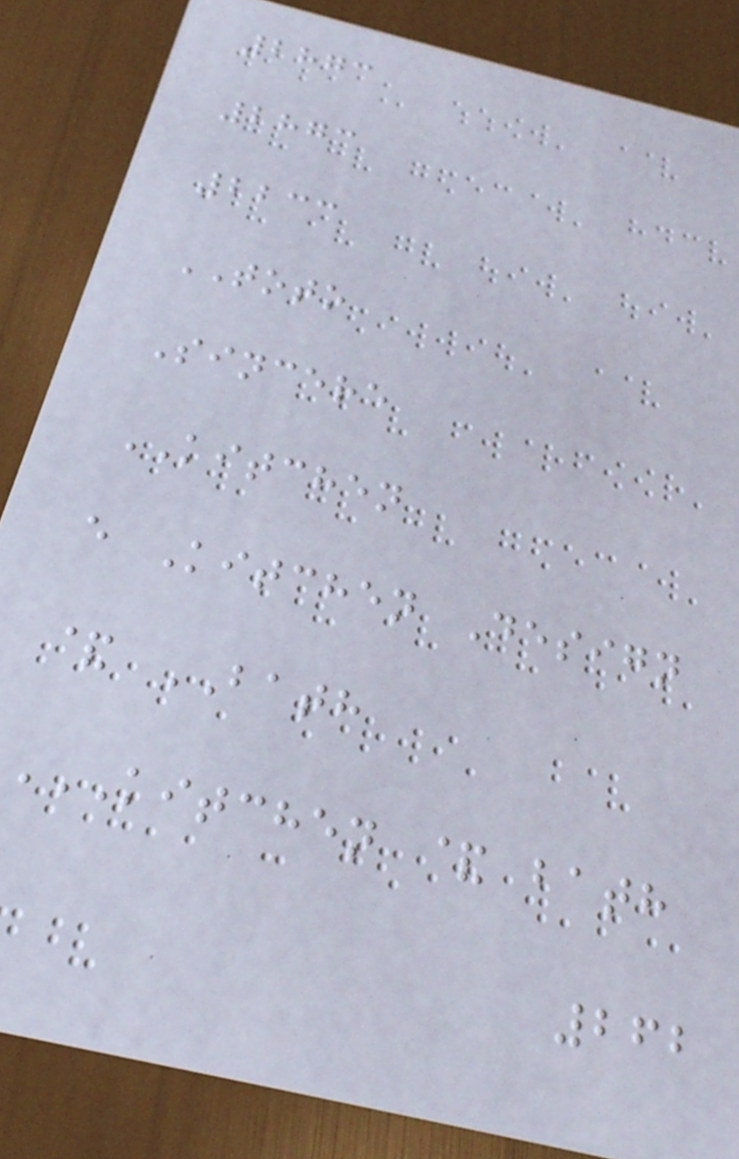2873
2873
2233
TOTO
Sincere
KITCHEN
e Kitchen Design
& BATH
KITCHEN & BATH
262
